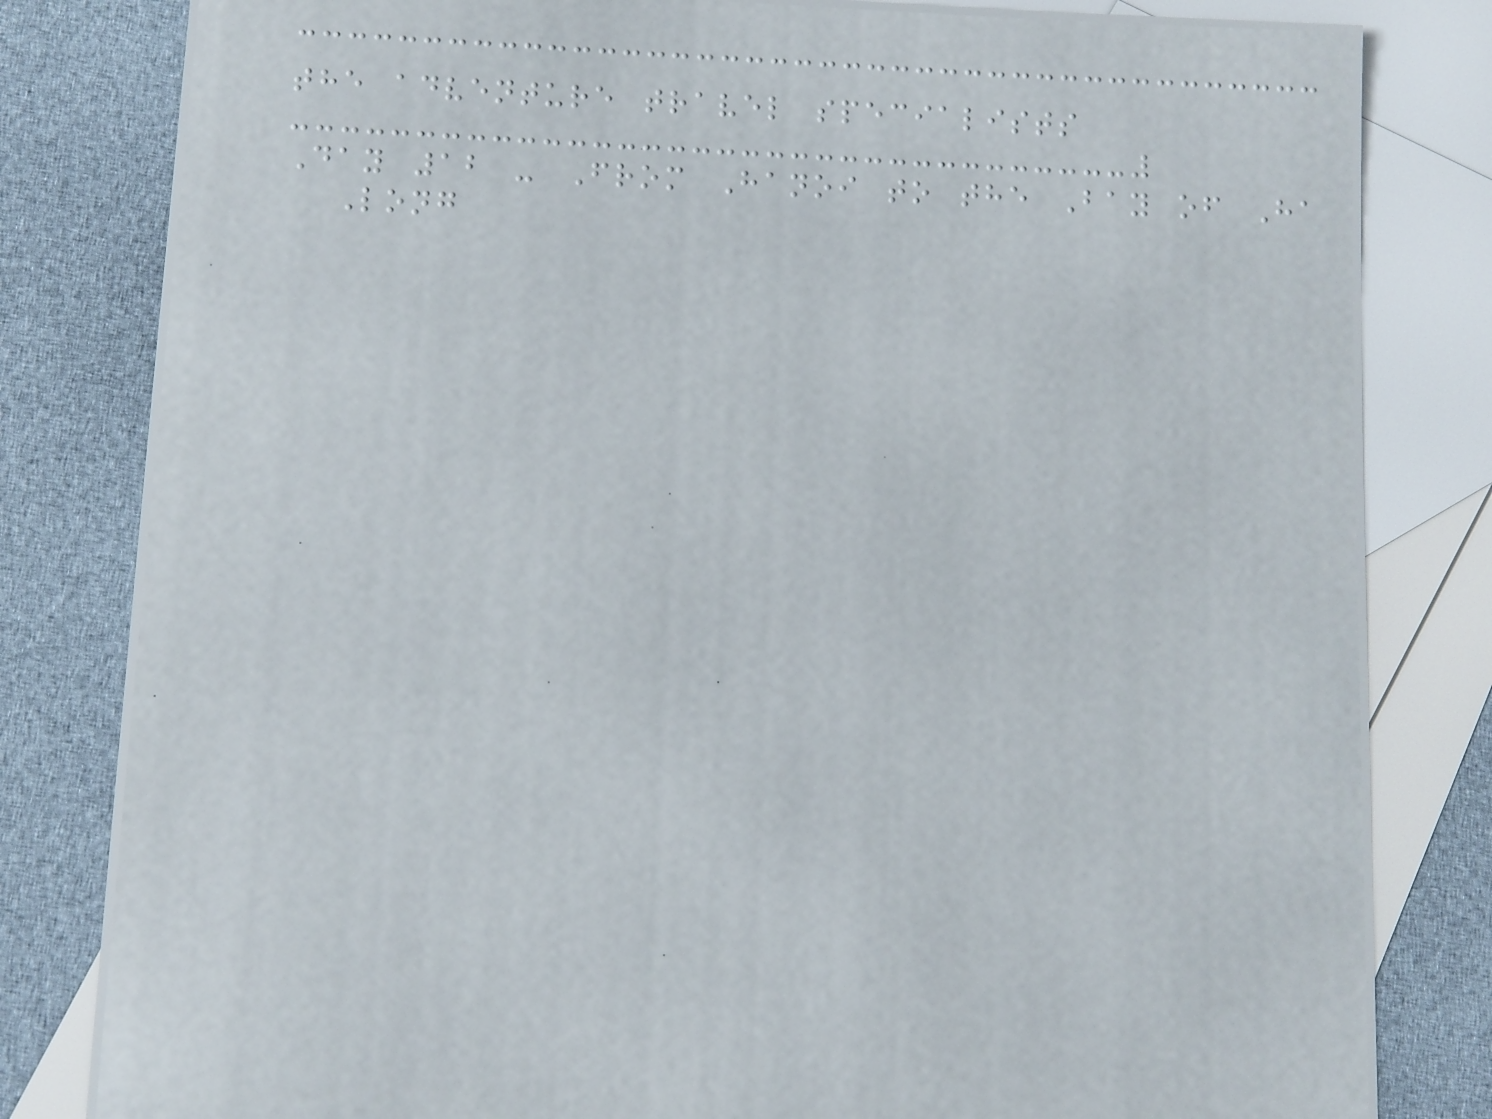the adventure travel specialists
Day 12 - From Hanoi to the Bay of Ha
Long
